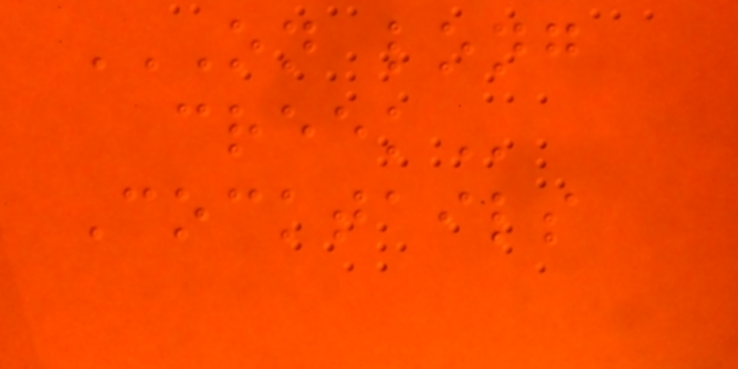ON LONG
CREEK
Cocktails
